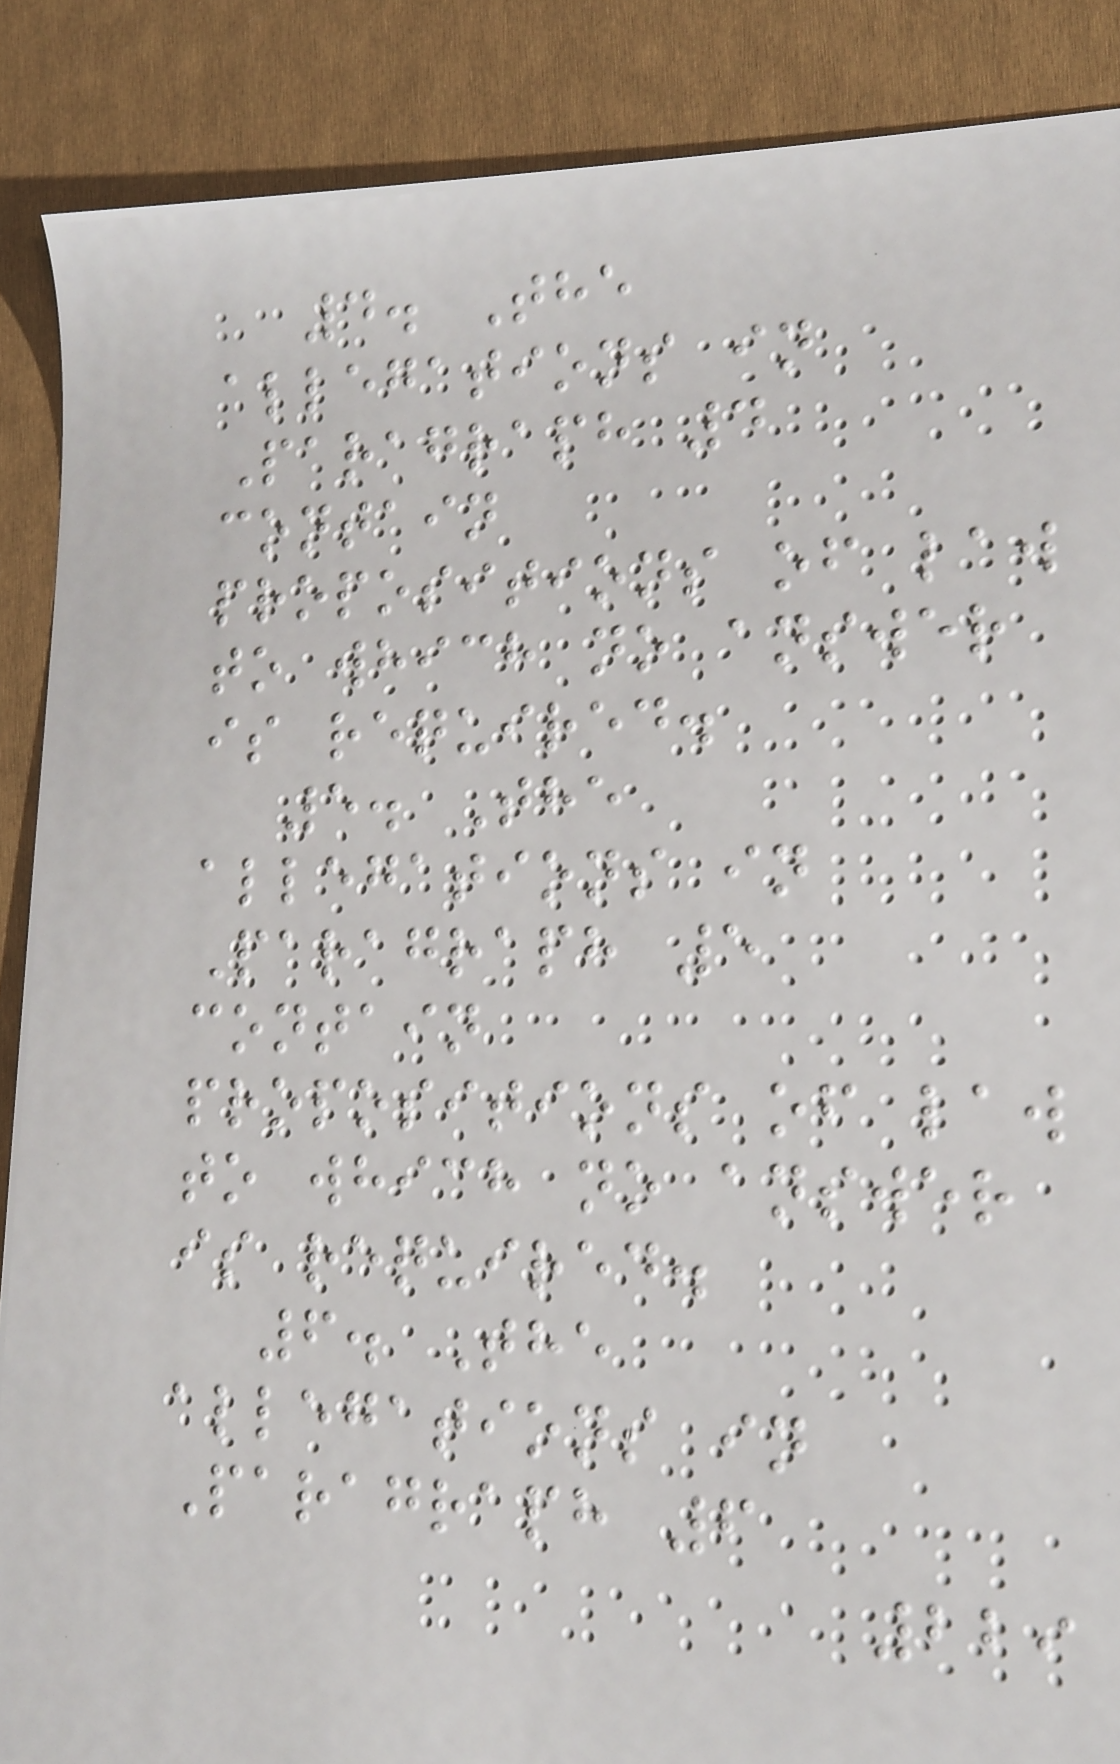4. The
allegations in
Paragraph 4
contain
propositions of law
to which no answer
is required.
5. The
allegations in
Paragraph 5
contain
propositions of law
to which no answer
is required.
6. The
allegations in
Paragraph 6
229
